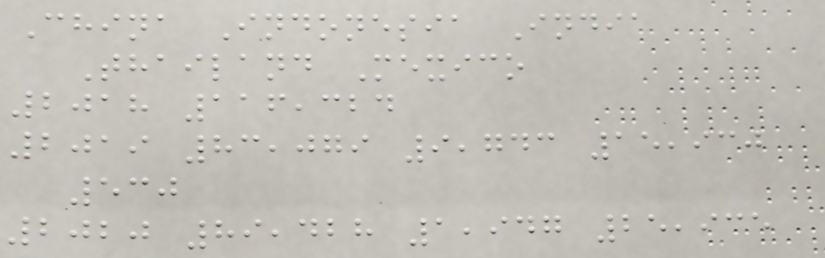China Indonesia India
Thailand Mexico
2018 116,324
2019 83,079 9,743 15,930
530
2020 89,428 1,947 25,935
